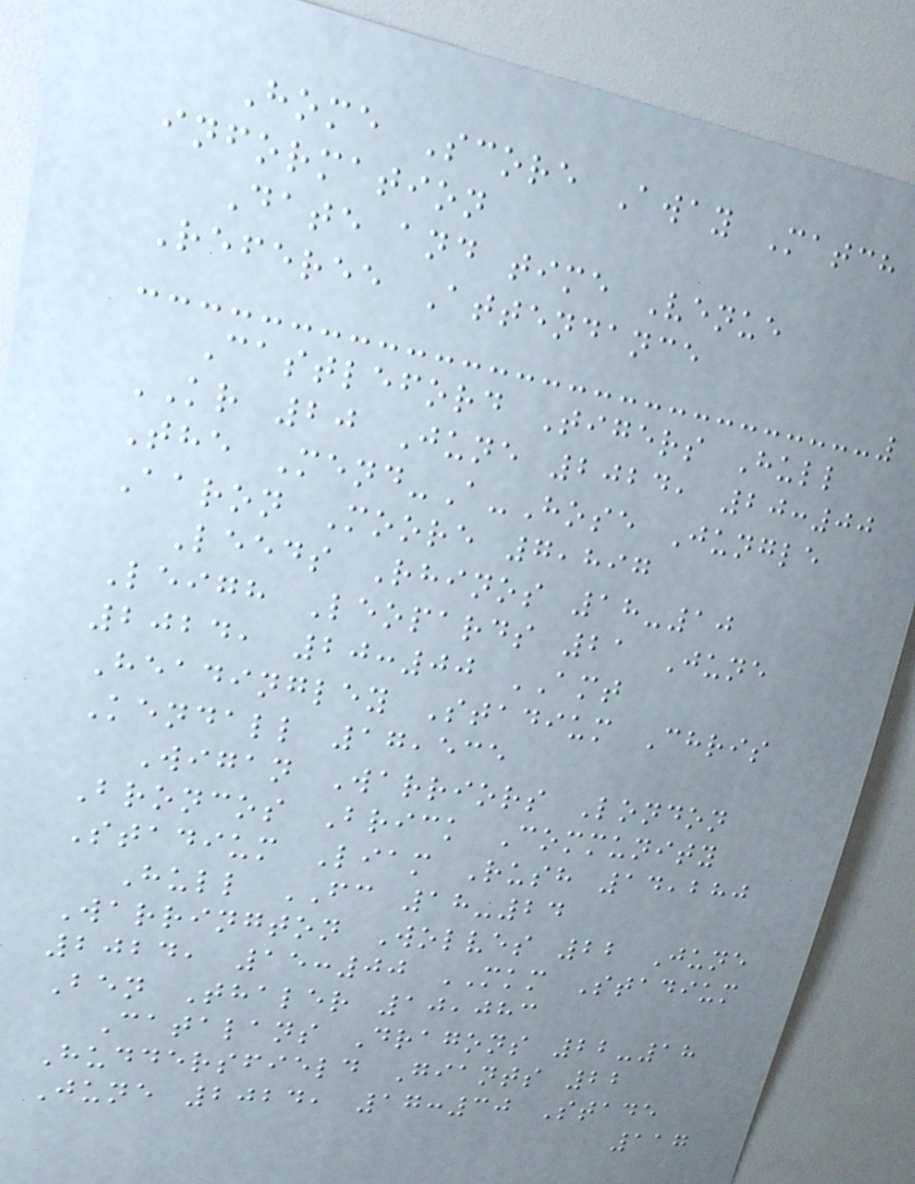Home Score Away Match
information
Date and time Venue
Referee Attendance
Castleford Tigers Hull
KR 20 June 2024, 20:00
The Mend-A-Hose Jungle
Aaron Moore 7,897
Leeds Rhinos 18-10
Leigh Leopards 21 June
2024, 20:00 AMT
Headingley Stadium Chris
Kendall 17,535
Wigan Warriors London
Broncos Brick Community
Stadium Liam Rush 14,280
Hull FC 18-24
Warrington Wolves 22 June
2024, 15:00 MKM Stadium
Ben Thaler 10,083
Catalans Dragons 22-18
Huddersfield Giants 22
June 2024, 17:30 Stade
117
